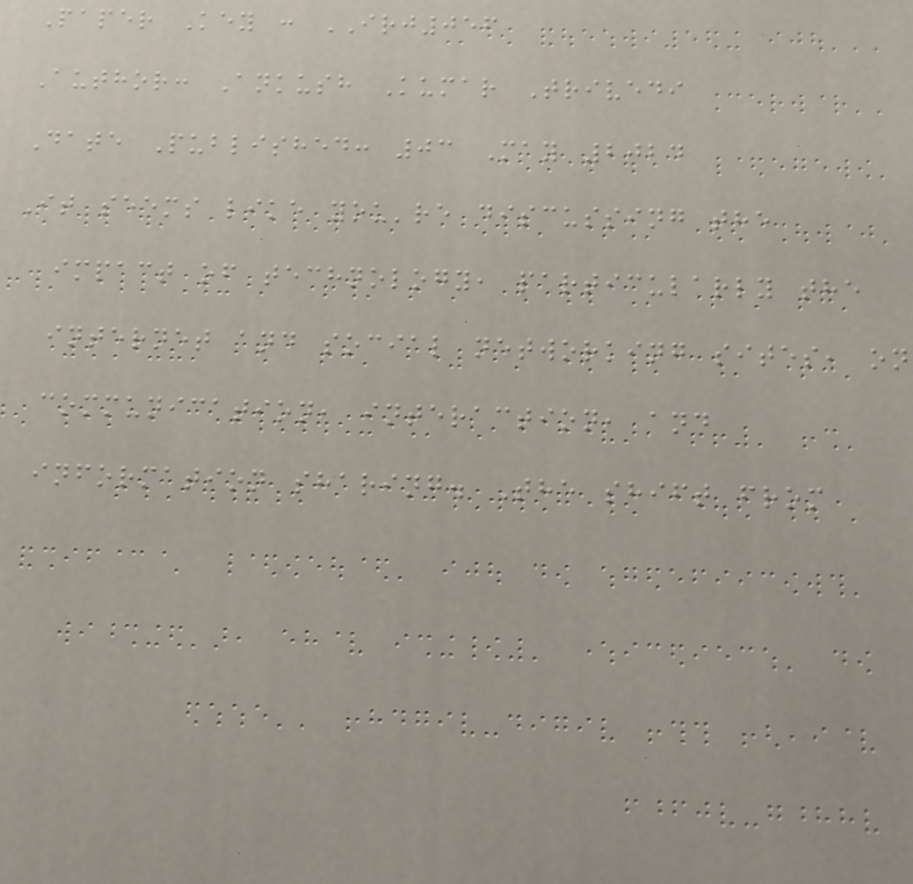Paper Key : IRJ056
Author: Ankush Kumar Trivedi
Date Published: 03 May 2024
It seems like you're discussing the
impact of technology, particularly the
internet and social networking sites, on
communication, interaction, and
information sharing. The shift from
